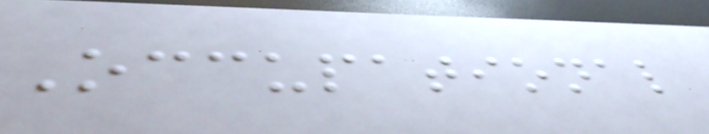Occupational
